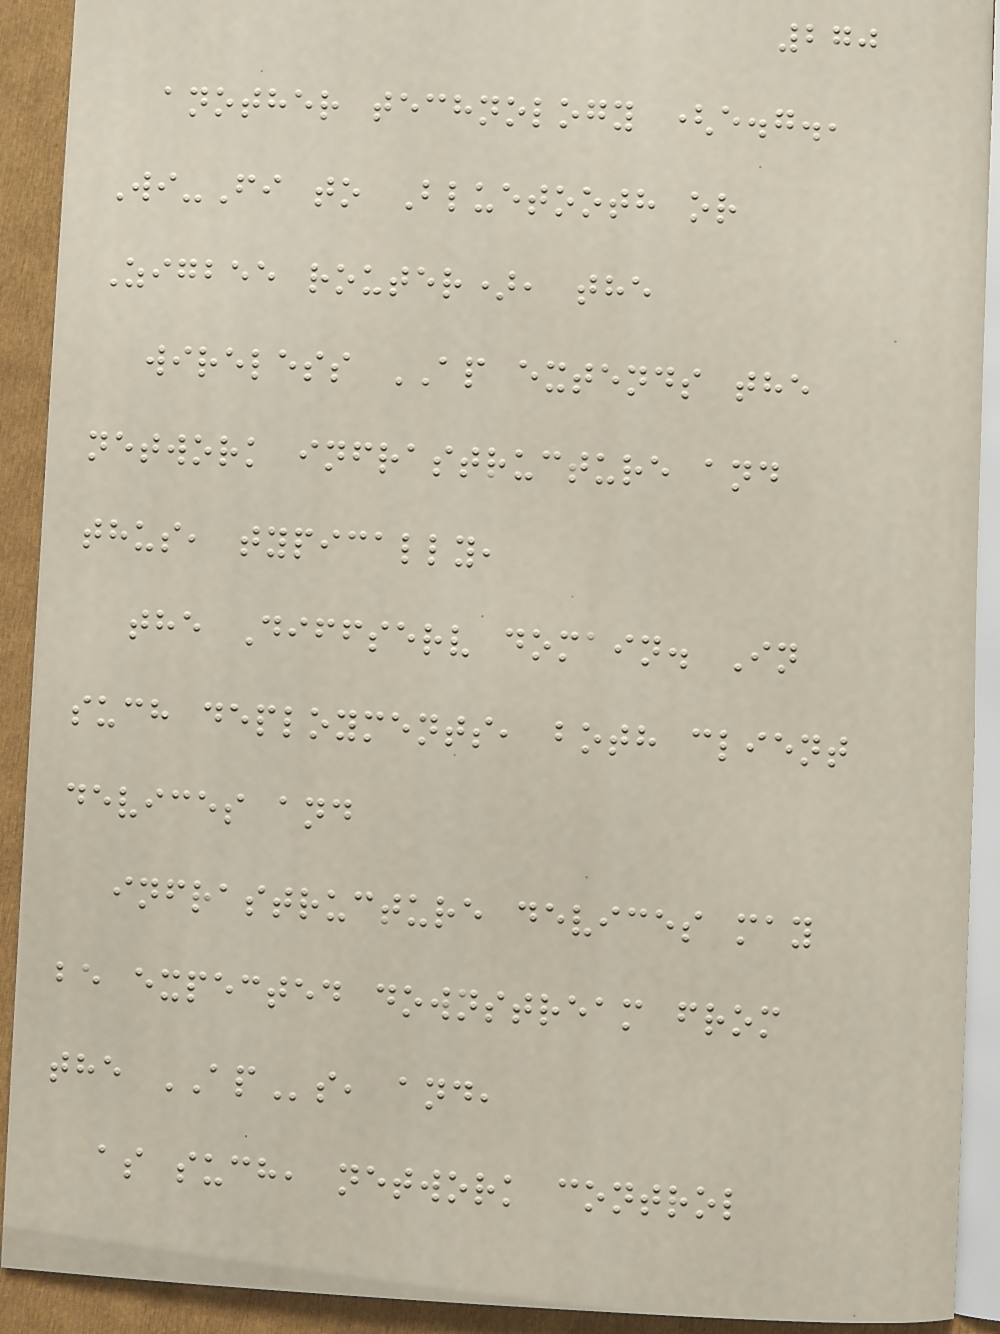270
another technology (e.g.,
Wi-Fi to Bluetooth or
Zigbee router), the
wireless AP extends the
network infrastructure and
thus, typically,
the Diffserv domain. In
such deployments, both client
devices and
infrastructure devices may
be expected downstream from
the APs, and,
as such, network control
